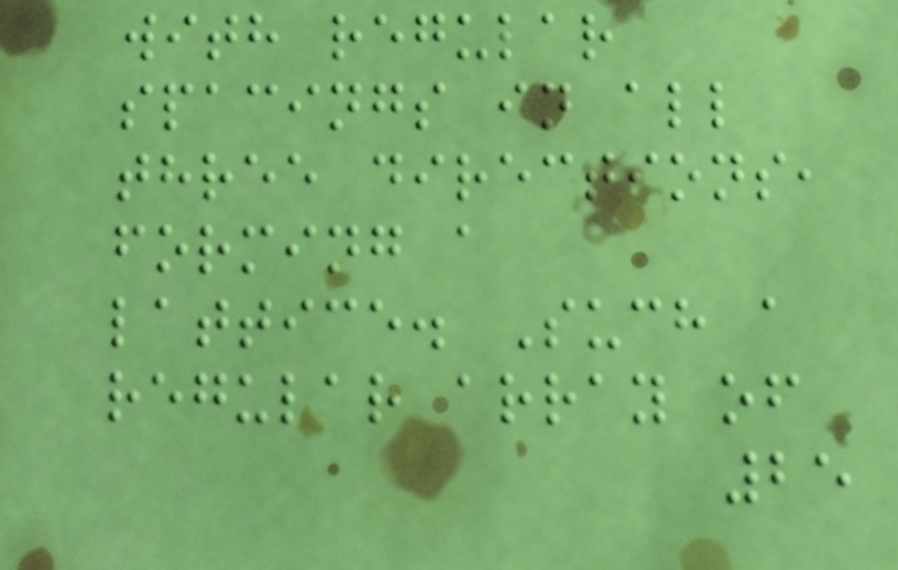with regular
spacings in all
three directions,
forming a
lattice. Such a
regular array of
25
